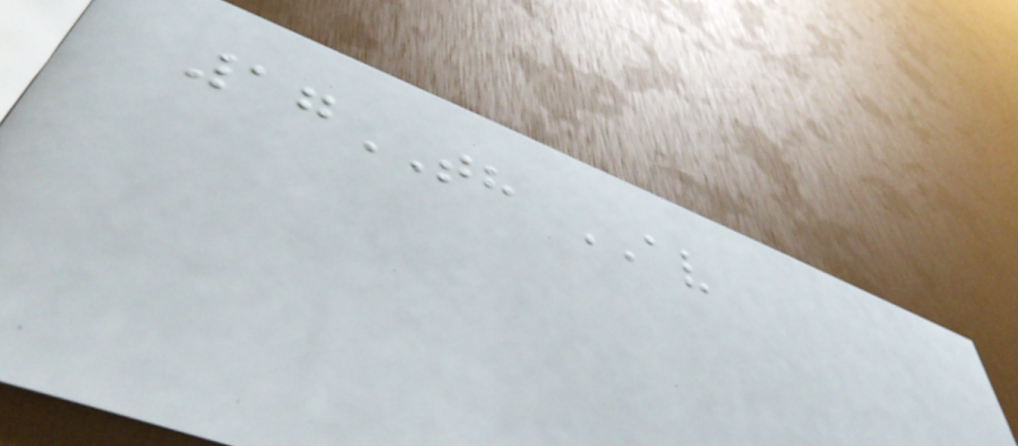17TH AV
